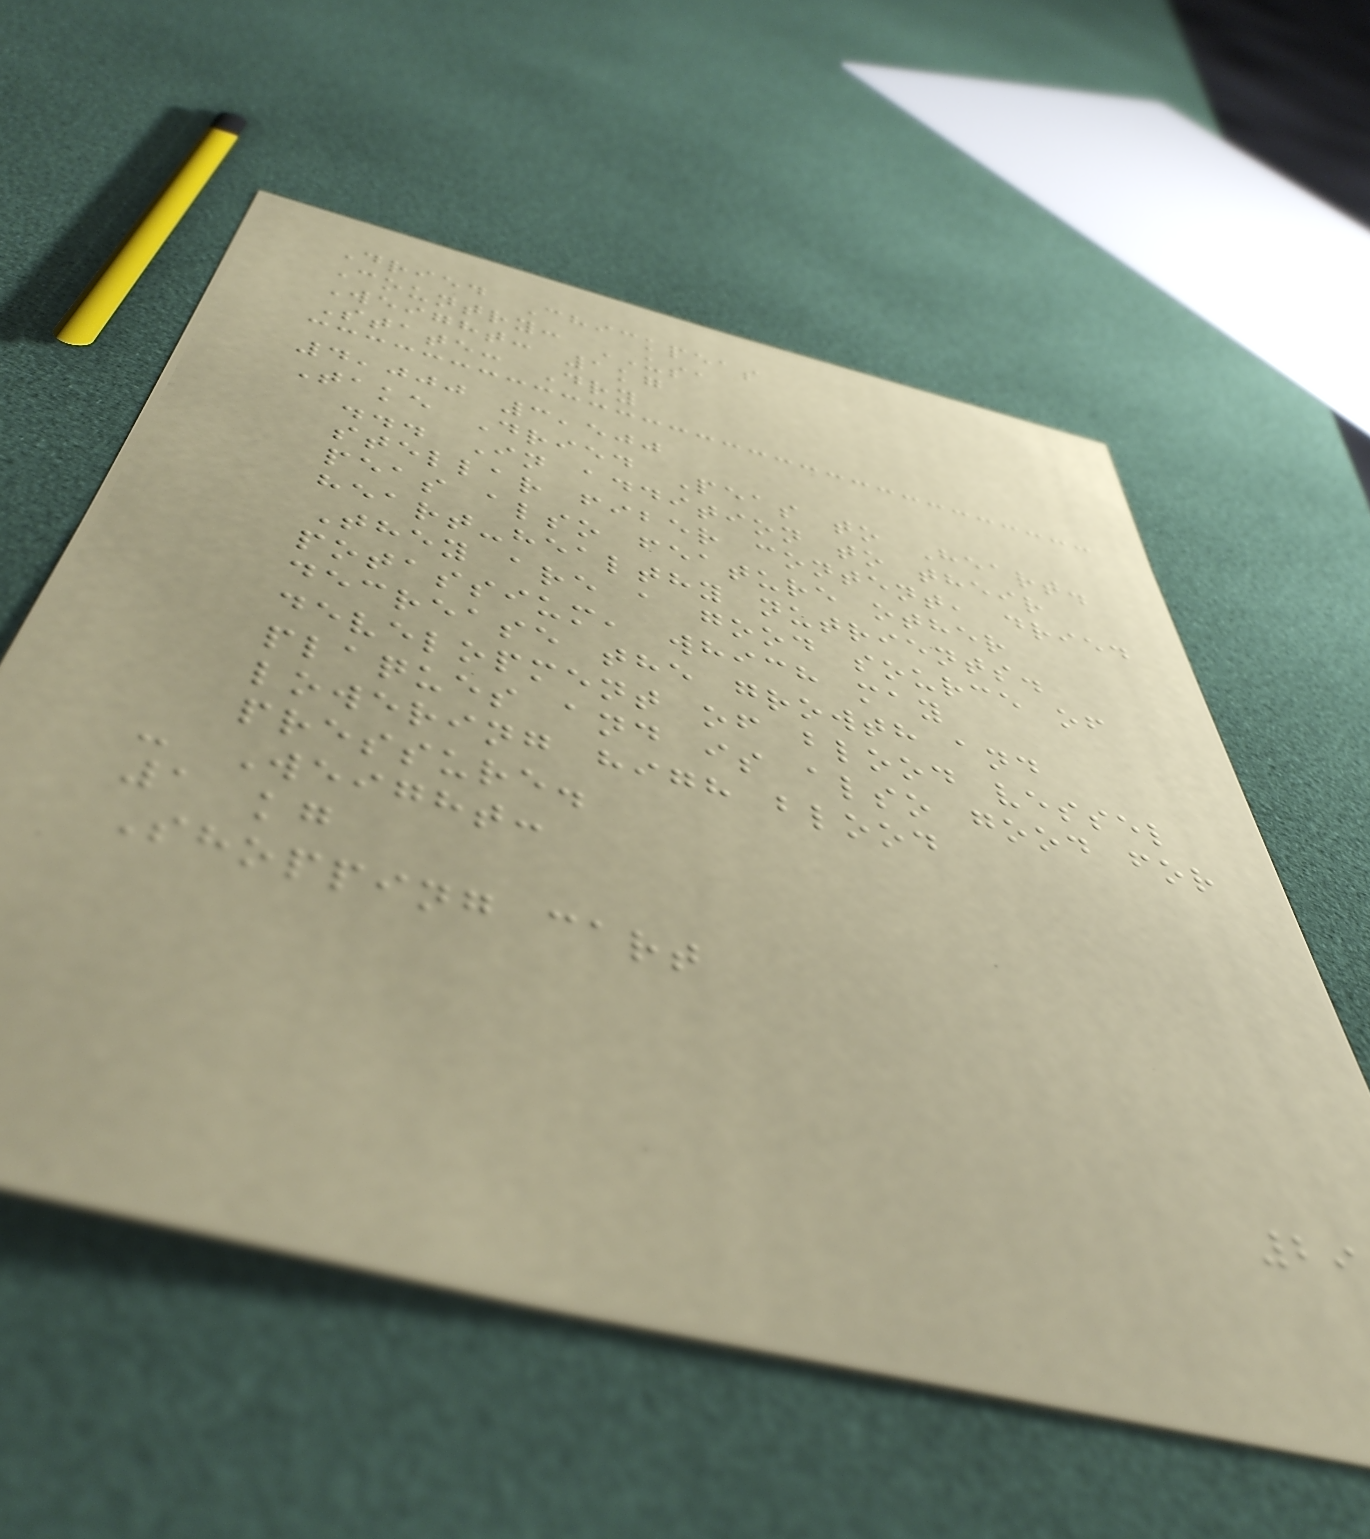Dried Chickpeas
Country: USA
Weight: 1kg
State: Dry
4,000 3,500
Take Dried Peas to Heart.
... In addition to their
stellar fiber content, dried
peas also feature other
heart-healthy nutrients.
They are a good source of
potassium, which may
decrease the growth and
development of blood vessel
plaques and is also good for
lowering high blood
pressure.
- Weight:
1 kg
Shopping cart
29
